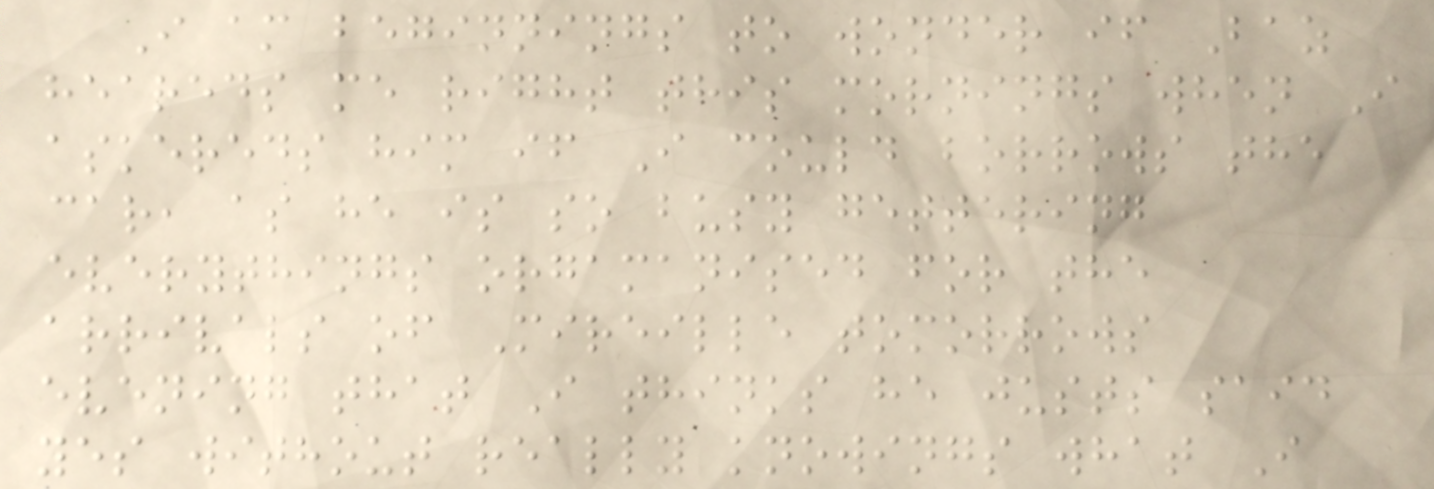I am beginnings to wonder if Baz
heareds me right this mornings when I
askereds him if I could borrows the
car, as he is so busy gettering
everythings orgamanised for the
arrivals of Mireille tomorrows
evening that I thinks he justs said
yes without really knowings what I
